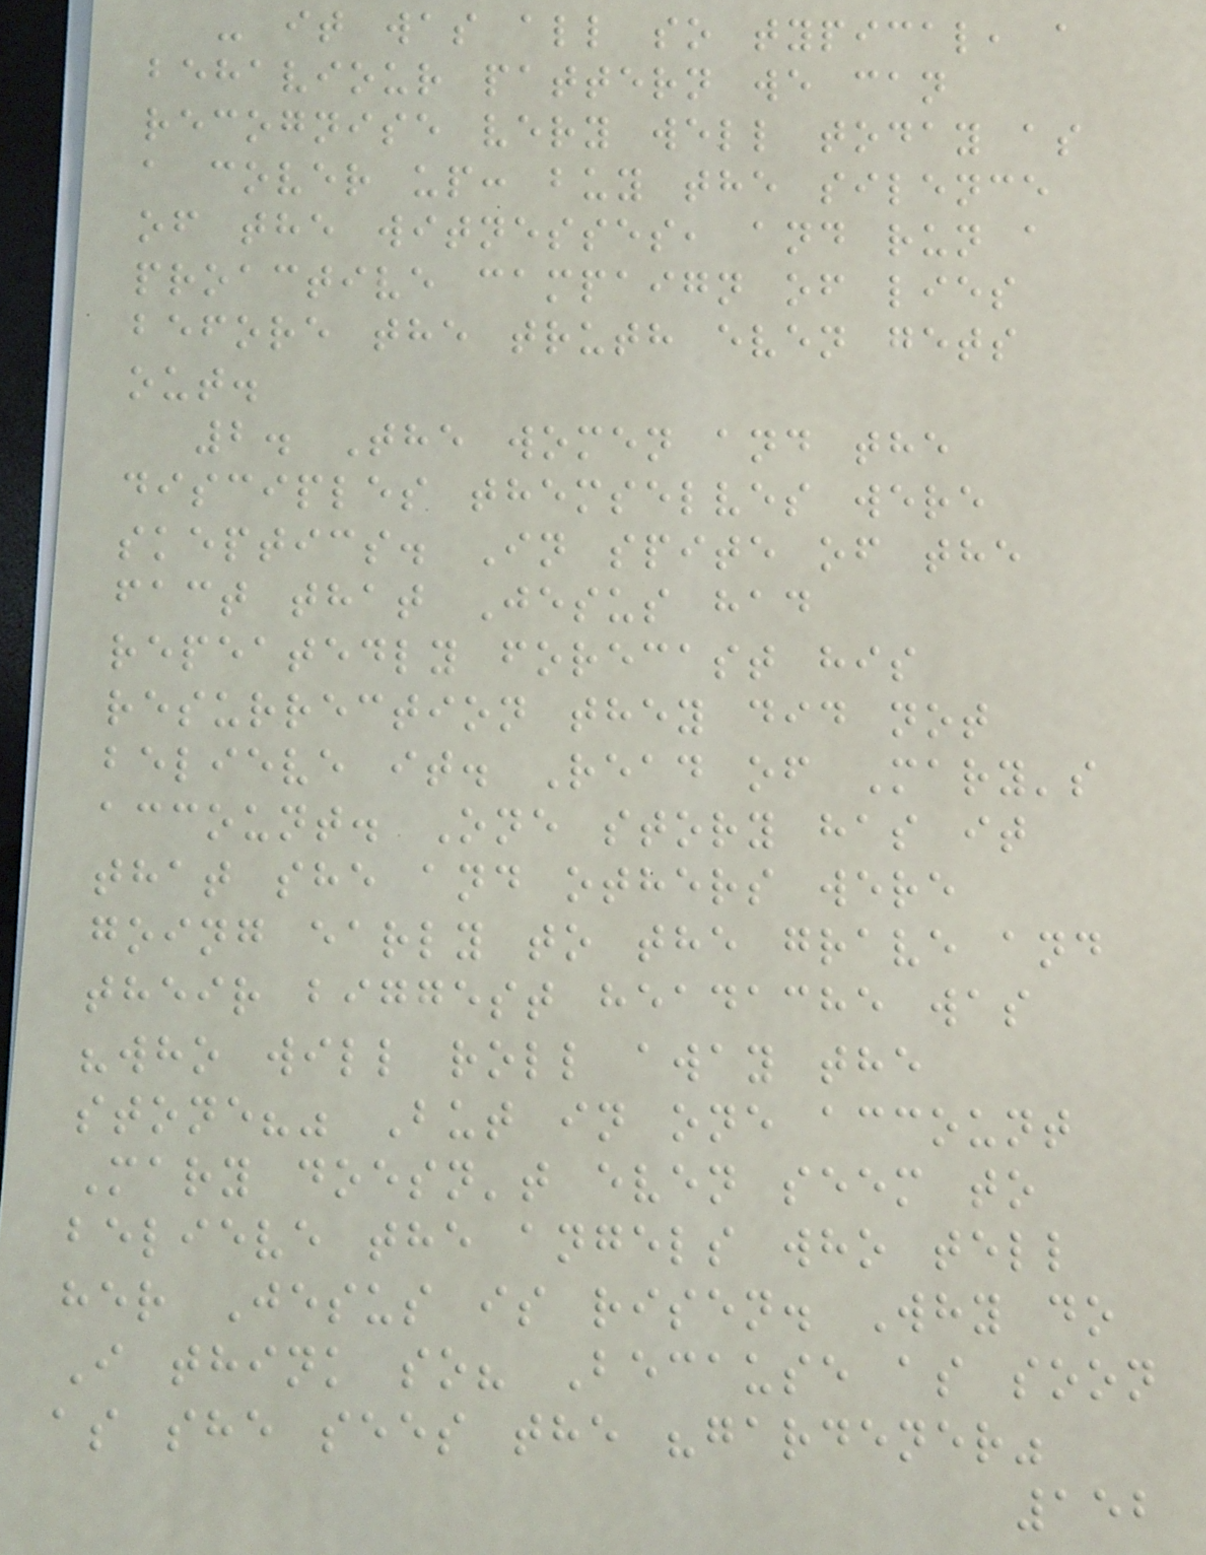- it was all so typical, a
behaviour pattern we can
recognise very well today as
a cover up: buy the silence
of the witnesses, and run a
proactive campaign of lies
before the truth even gets
out.
2. The women and the
disciples themselves were
skeptics. In spite of the
fact that Jesus had
repeatedly forecast his
resurrection they did not
believe it. Read of Mary's
account. One story has it
that she and others were
going early to the grave and
their biggest headache was
"who will roll away the
stone?" But in one account
Mary doesn't even seem to
believe the angels who tell
her Jesus is risen. Why do
I think so? Because as soon
as she sees the "gardener"
152
